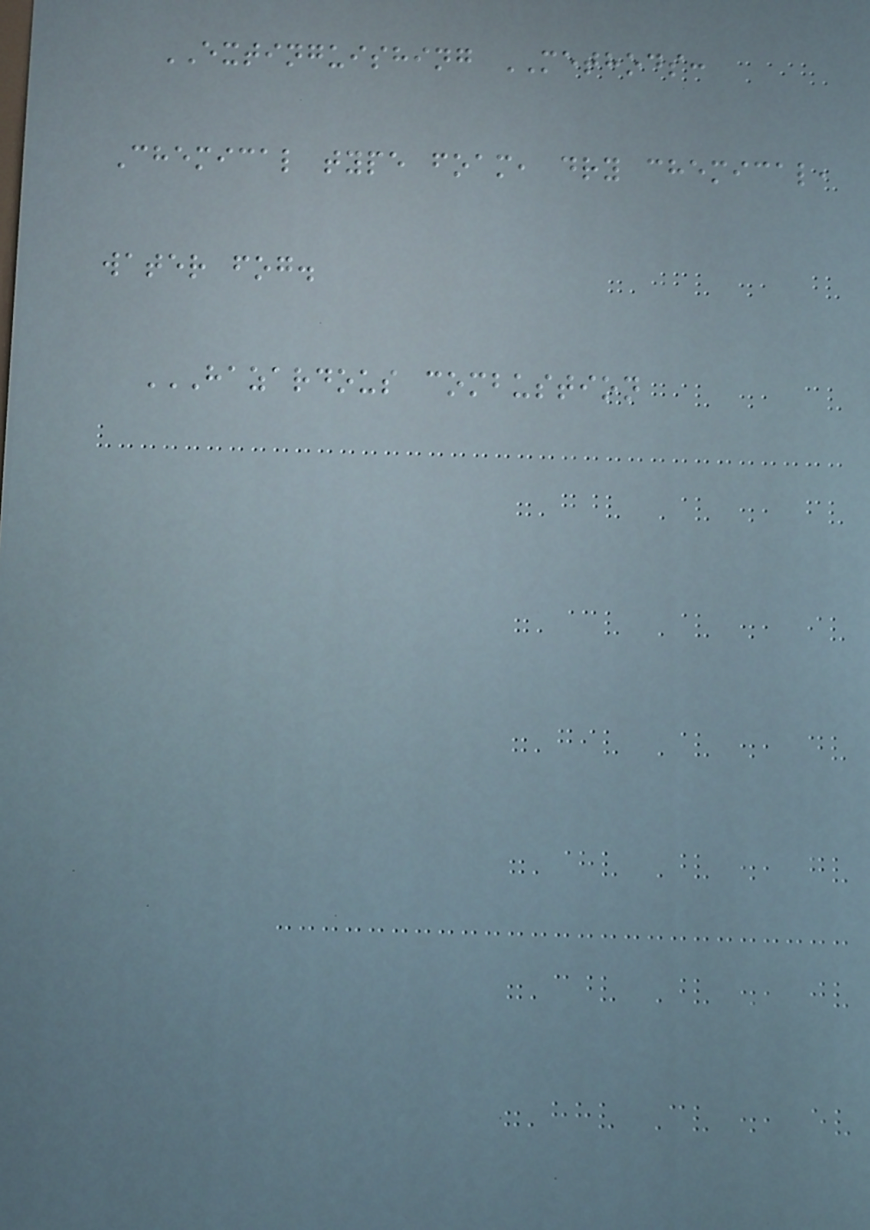EXTINGUISHING METHODS:
Chemical type foam, dry chemical,
water fog.
HAZARDOUS COMBUSTION
